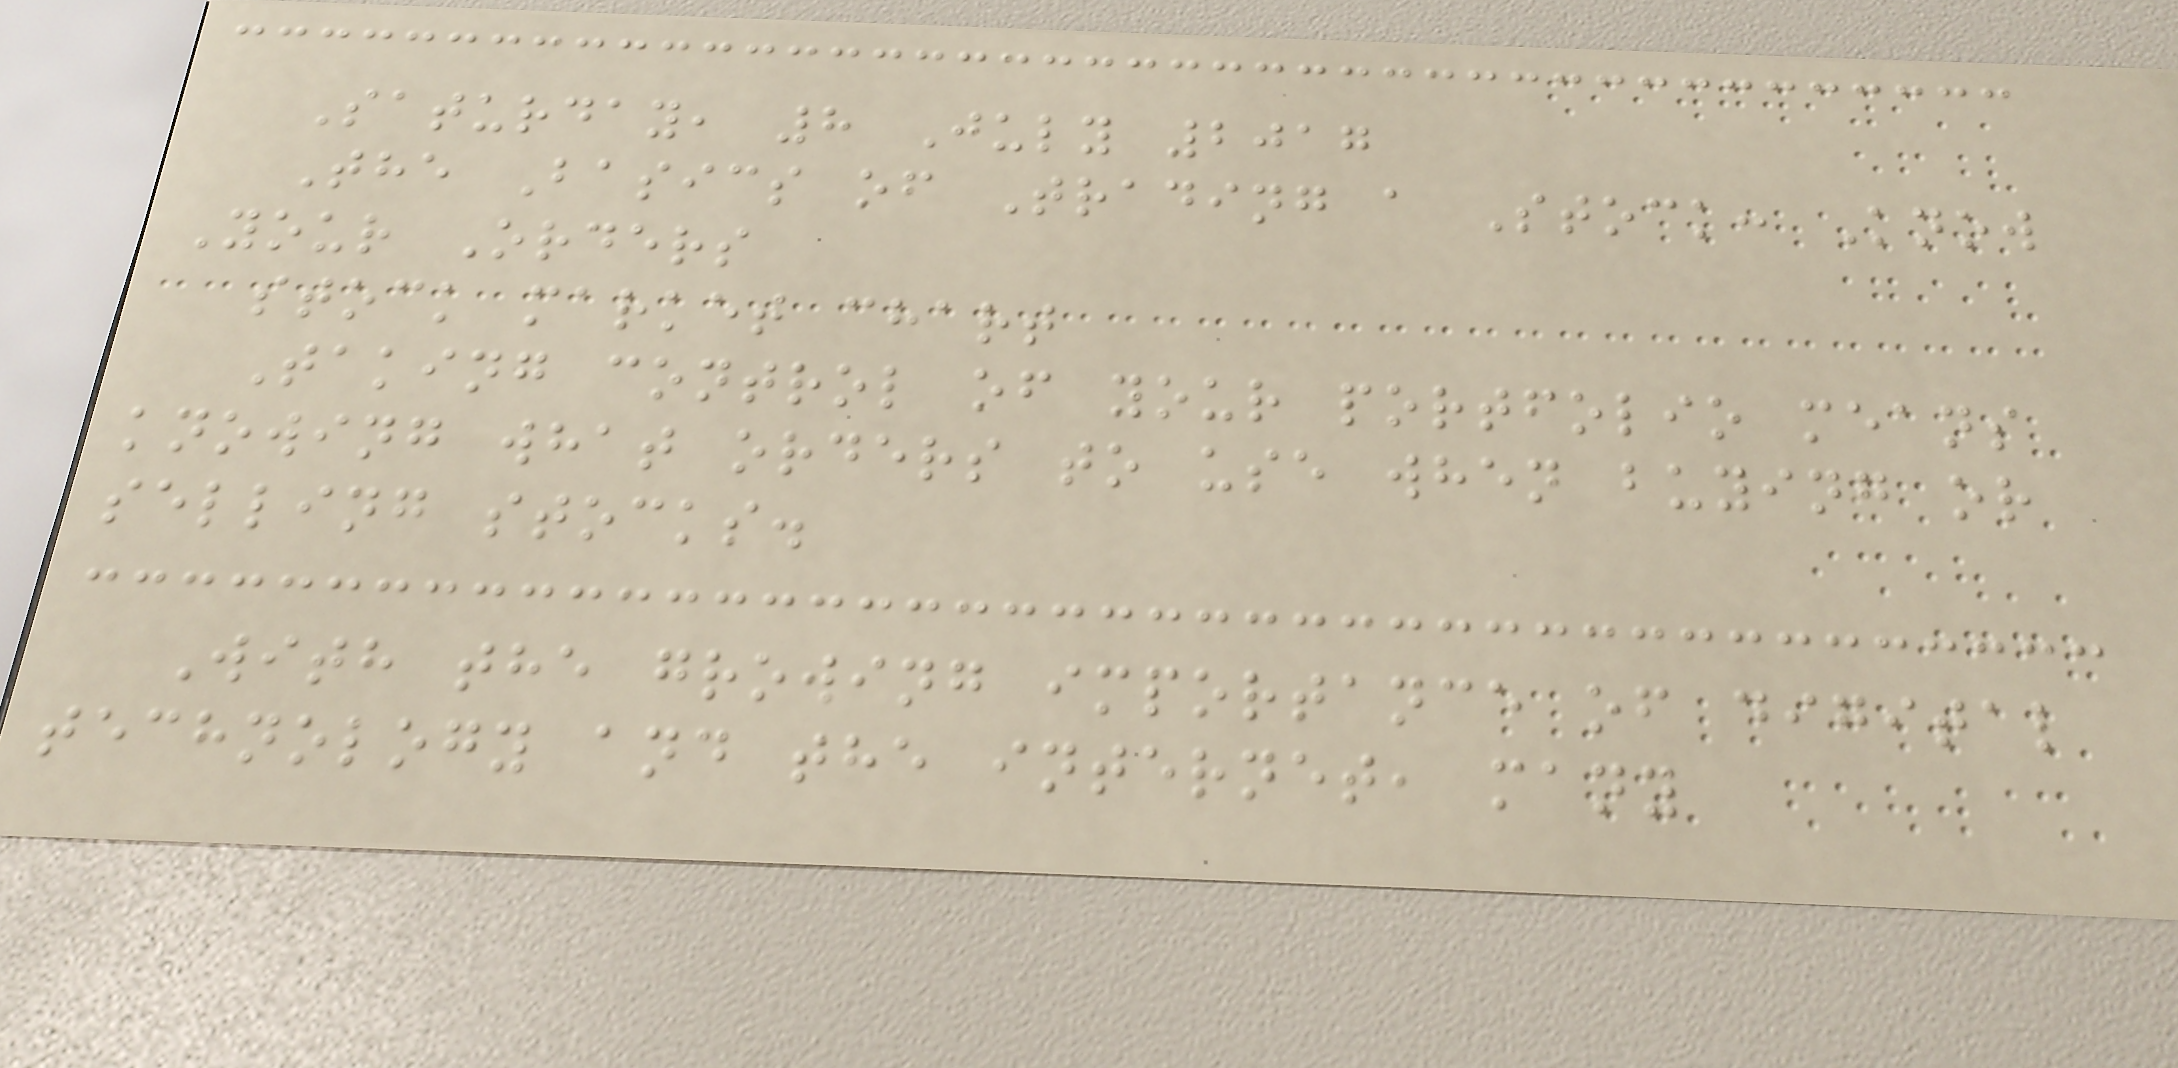Saturday, 8 July 2017
The Basics of Trading a Stock: Know
Your Orders
stock market chart
Taking control of your portfolio means
knowing what orders to use when buying or
selling stocks.
With the growing importance of digital
technology and the internet, many
